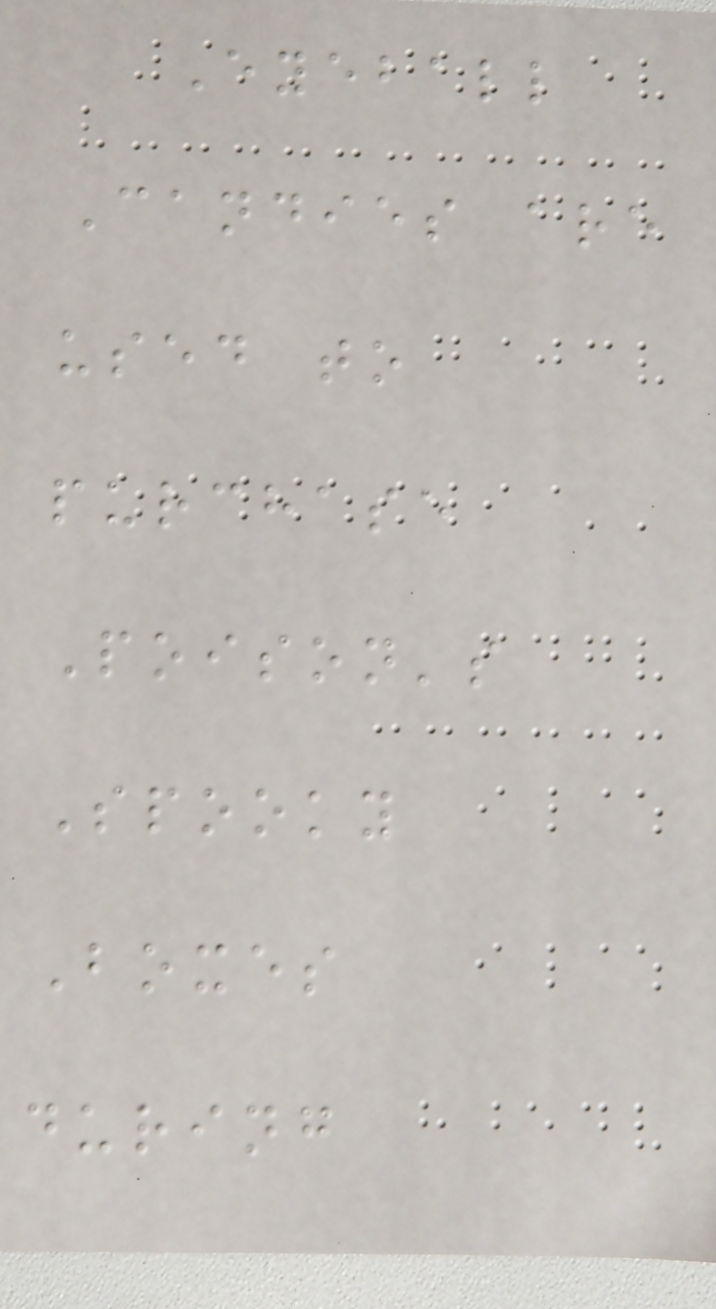Eyeball
Candies are
used to
purchase
Poison's
Spooky
Boxes
during
